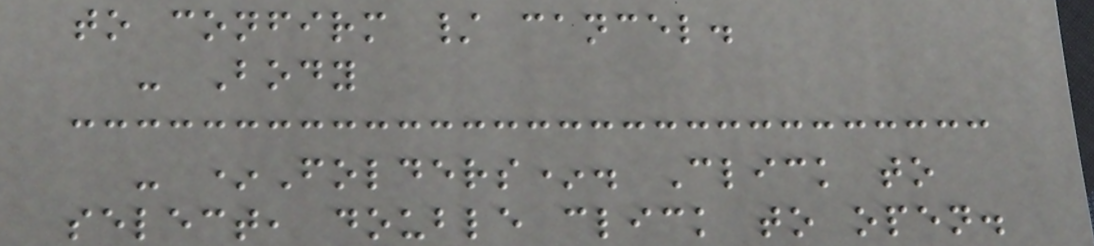to confirm / cancel.
- Body
- *Folders*. Click to
select, double click to open.
